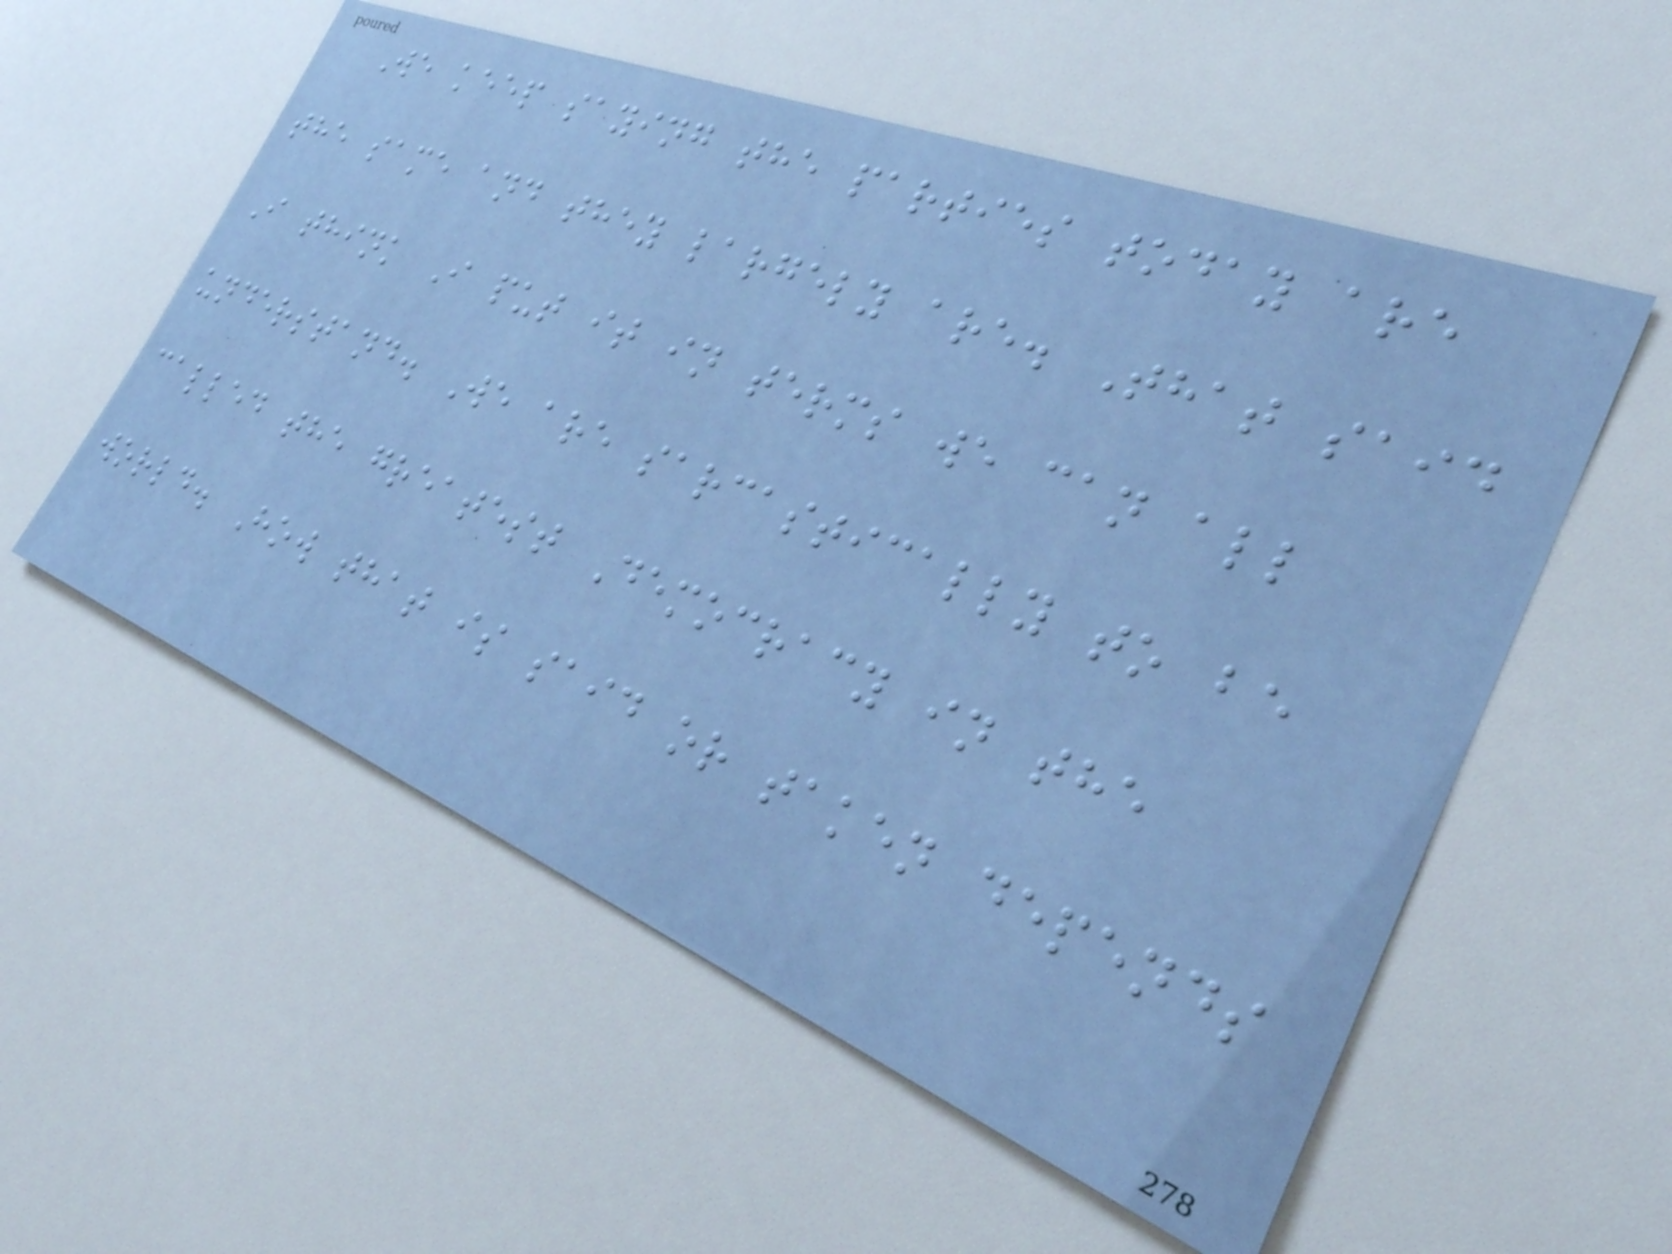We keep saying the parties today are
the same and they largely are. That said
I think I put it in terms we can all
understand. We are sarcastically to be
called the greatest Democracy in the
world. How that is said or taken depends
